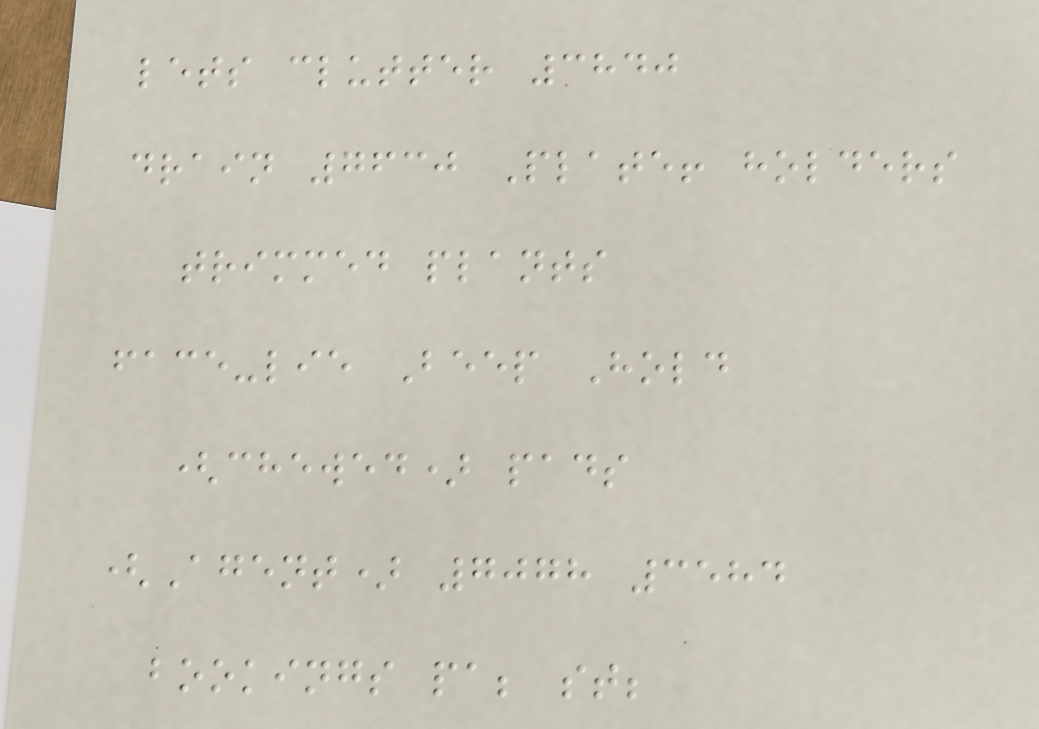lets clutter 3840
drain 7630 Plate! holders
trimmed plants
face-lie Beep Hold
(chewed) pads
(Agent) 7078 3584
bookings pa; st;
